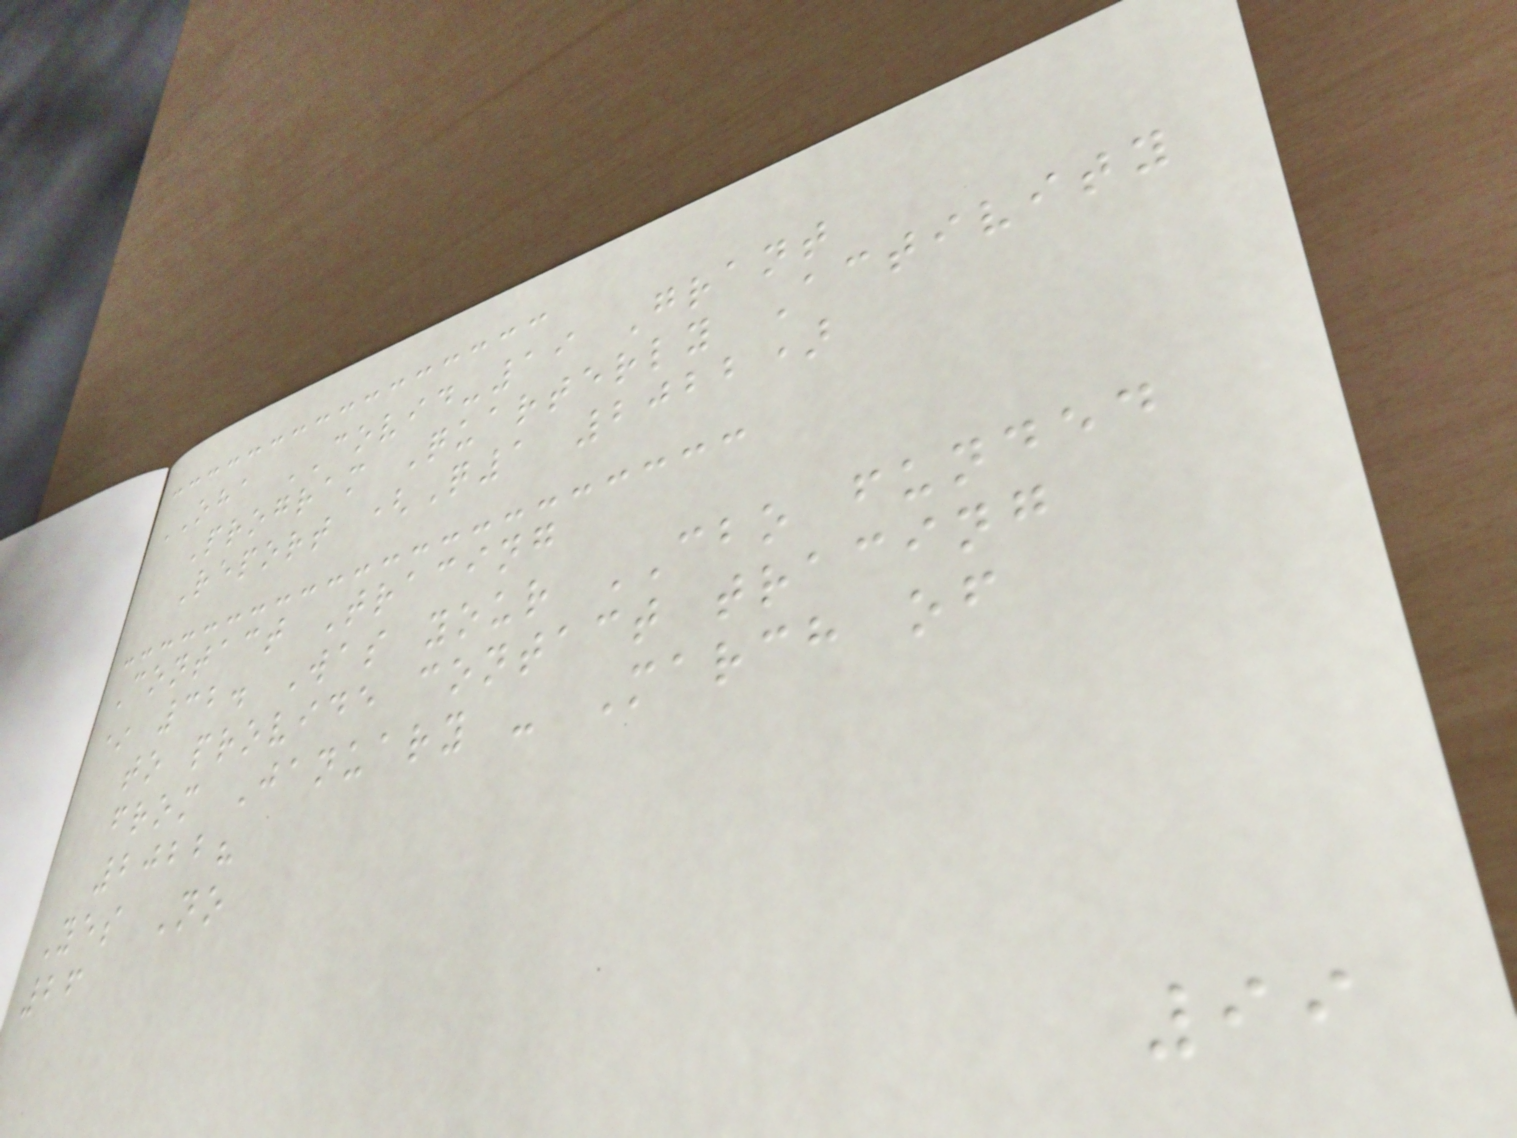OHA COVID-19 Grant
Program Quarterly Activity
Report (Q1 2022)
Contact Tracing
* 32. Was your CBO funded
to provide contact tracing
from January - March of
2022?
Yes No
26
99
